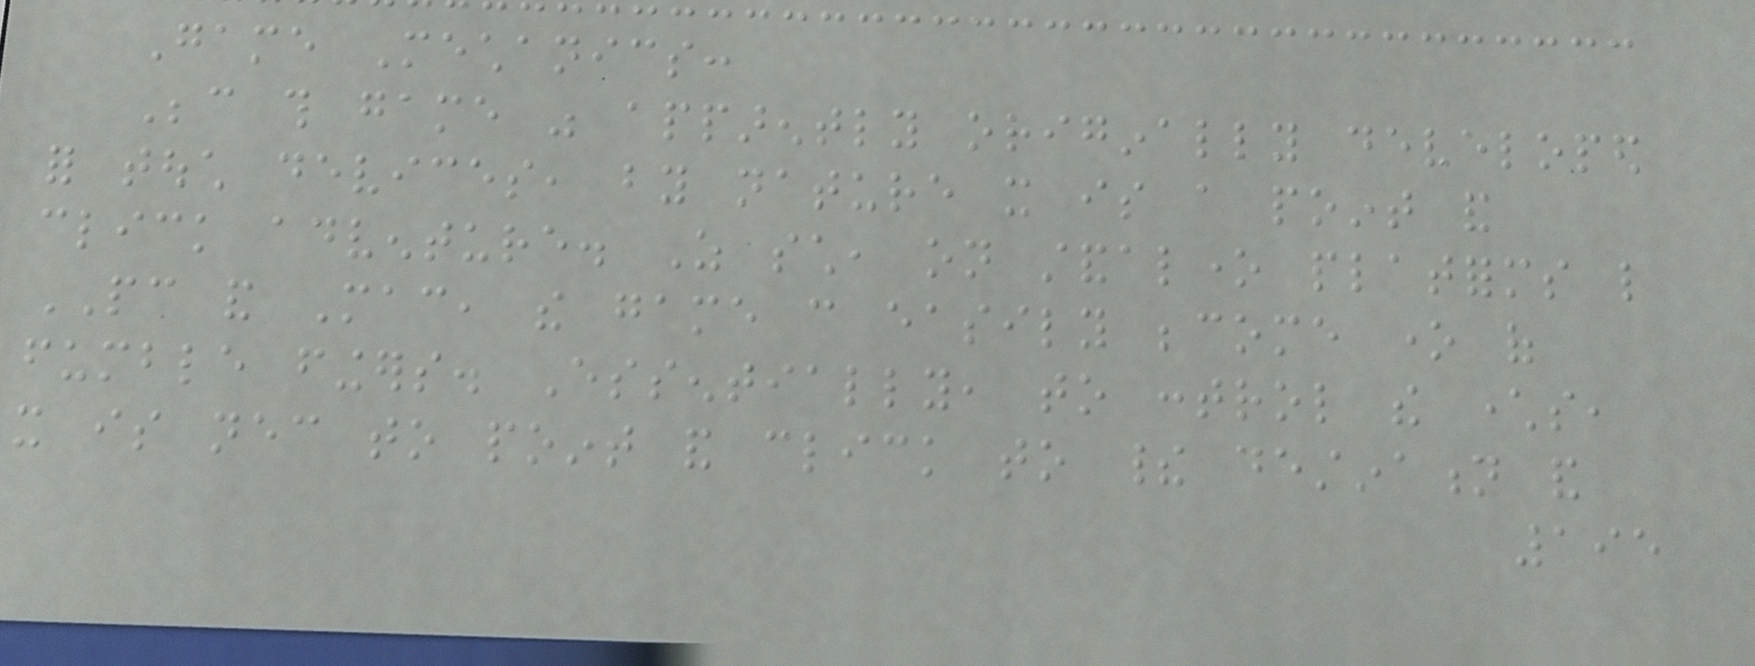Game Mechanics:
Because this game was apparently originally developed
for touch devices, by nature it is a point and
click adventure. As such, on standalone platforms like
PC and Mac, the game can easily become one of
fumble fingers. Essentially, to control the characters,
it is necessary to point and click to their destination and
195
